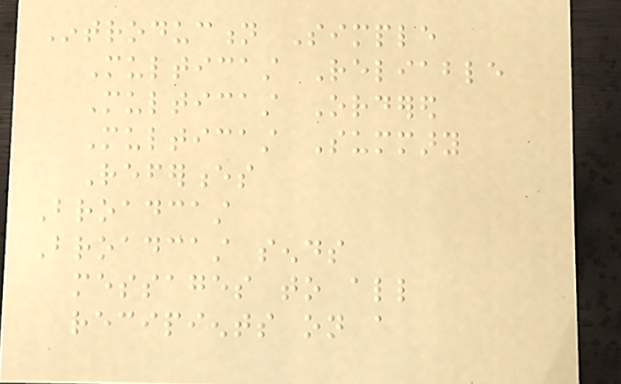Introduction Simple
Multicast Reliable
Multicast Ordered
Multicast Summary
References
Broadcast
Broadcast sends
messages to all
recipients on a
